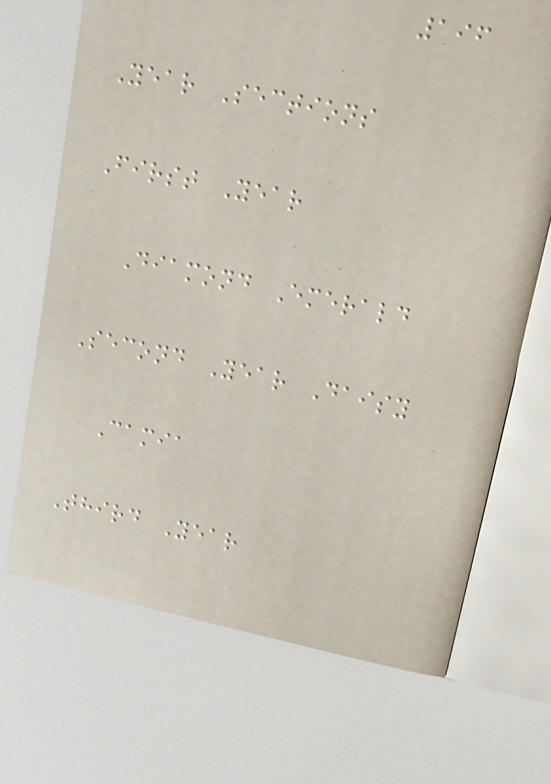196
Year Sections
First Year
Diamond Emerald
Second Year Daisy
Camia
Third Year
